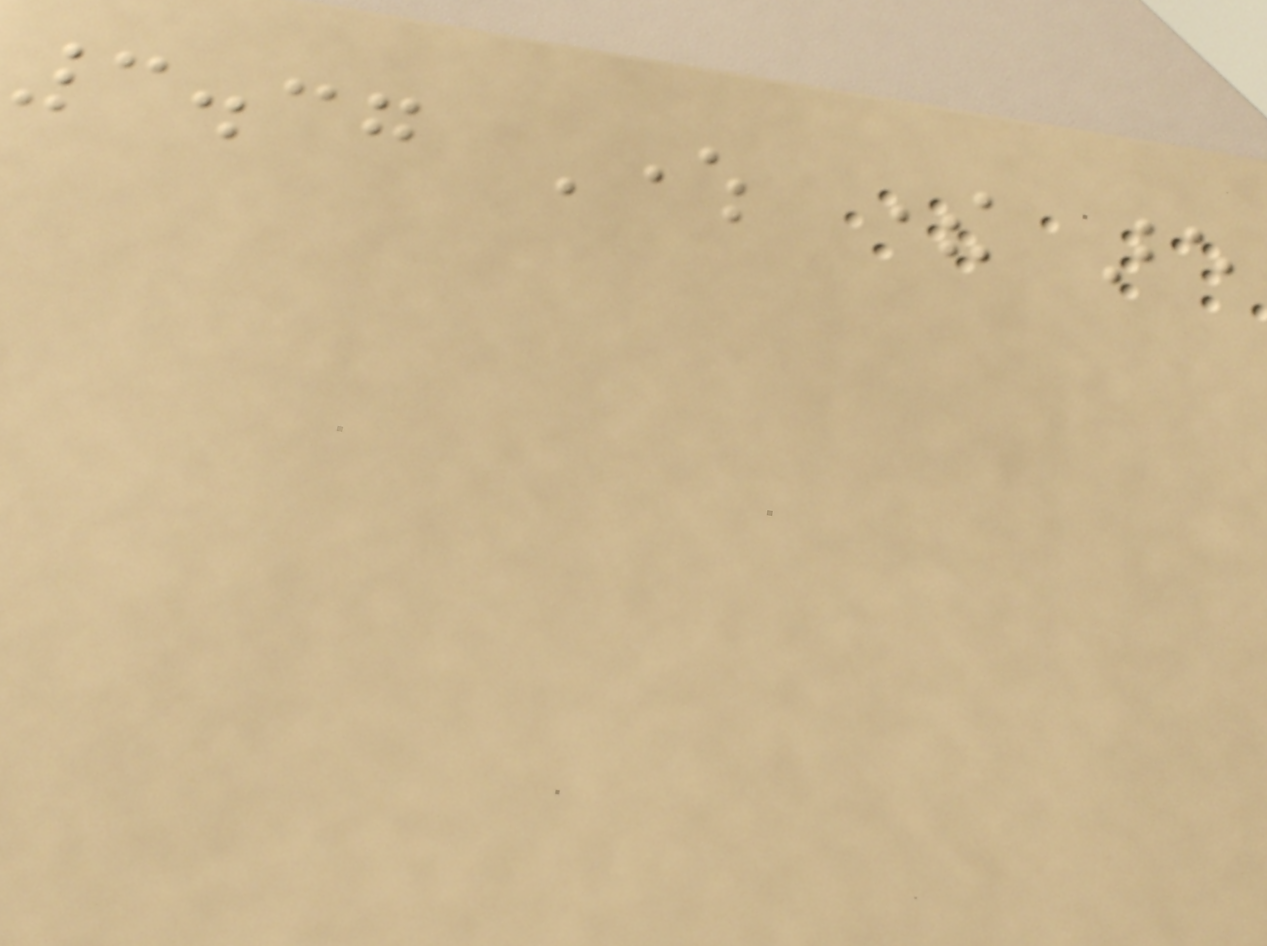3.37 Where there are
